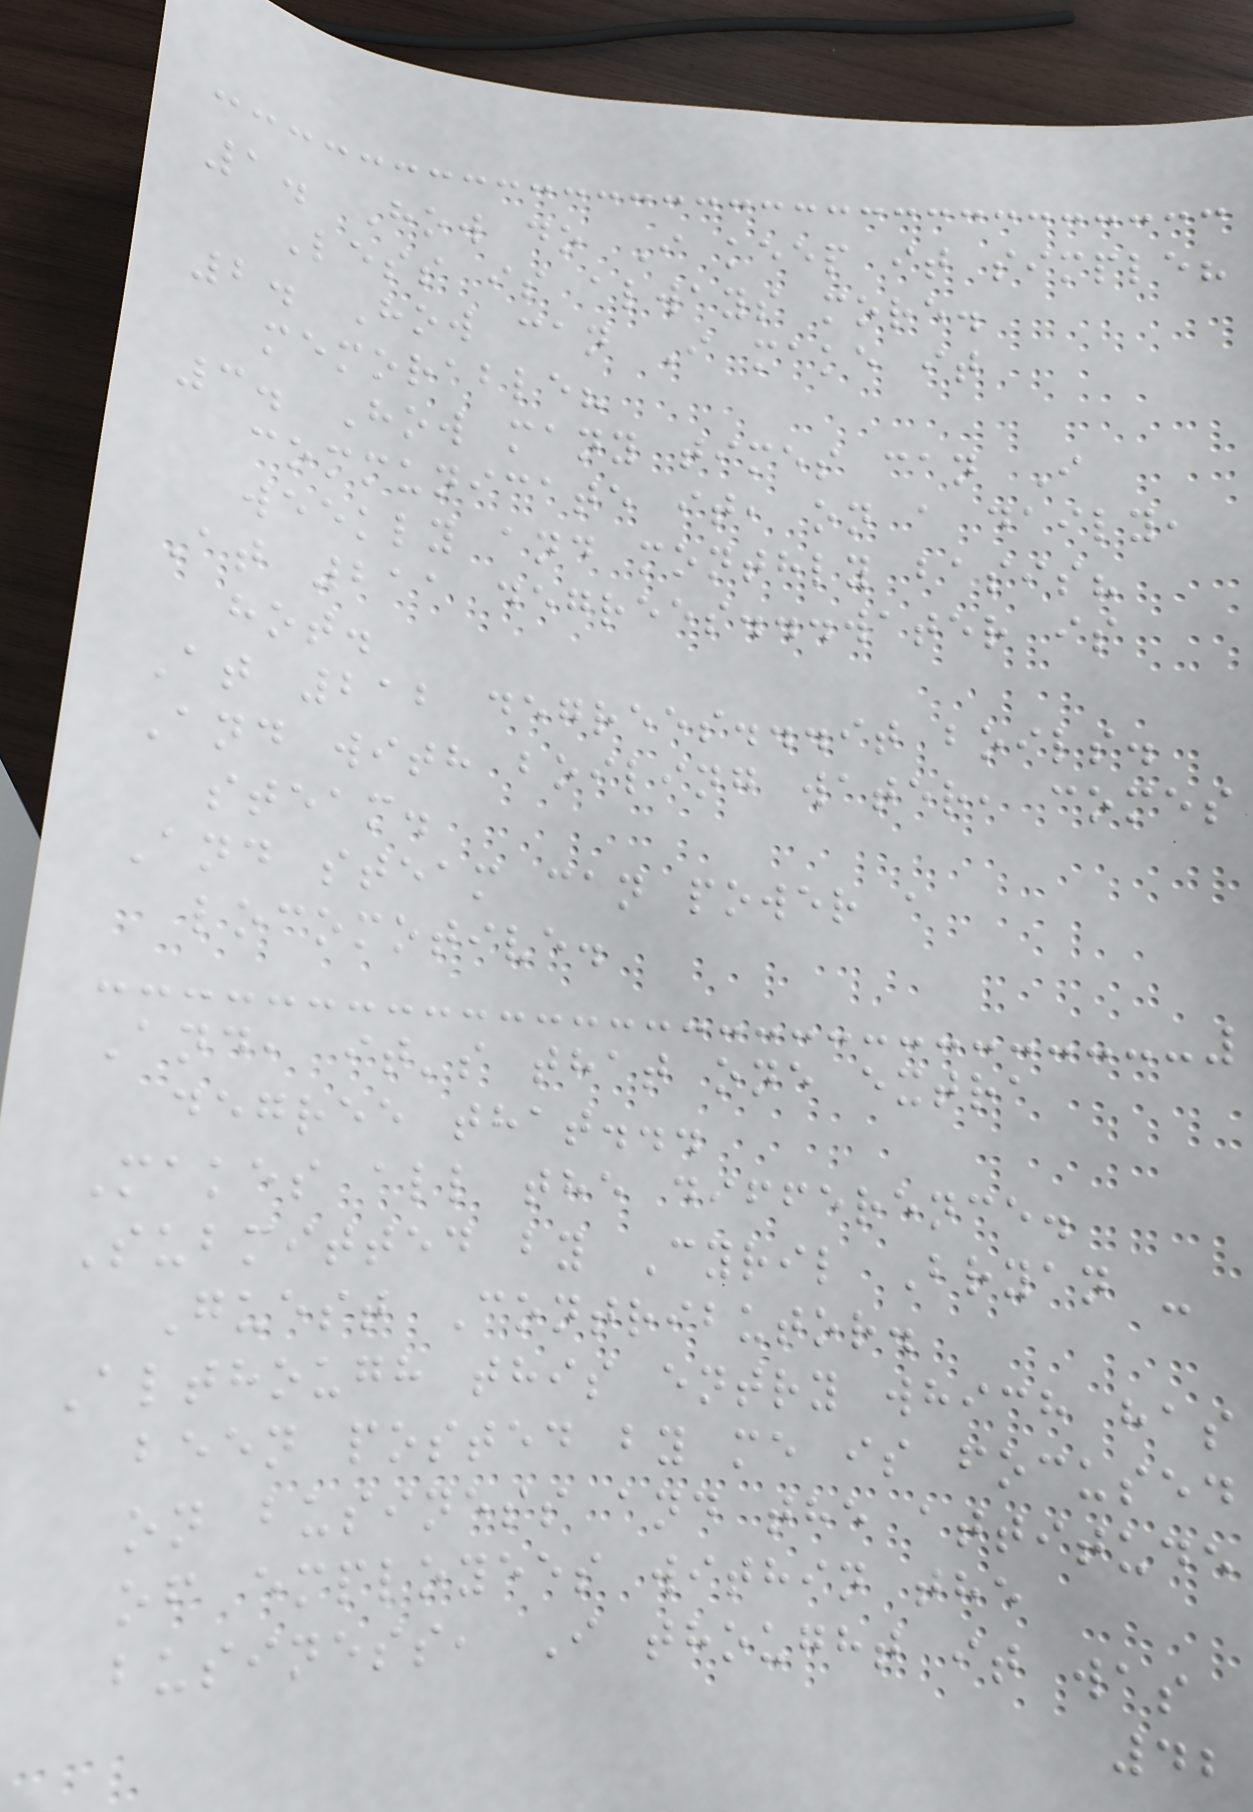1. How do I keep it simple?
Less is always more.
2. How can I make it
memorable?
3. How many times can I
communicate it, on a daily,
weekly and monthly basis?
At 211 degrees...water is
hot.
At 212 degrees...it boils.
And with boiling water, comes
steam.
And steam can power a
locomotive.
And, it's that one extra
degree that...
Makes all the difference.
Submitted by Cyril Bryan -
Guest Contributor.
Although this entry which has
been posted by me is focused
on business and the attitude
of employees within the
business, I thought it was
42
